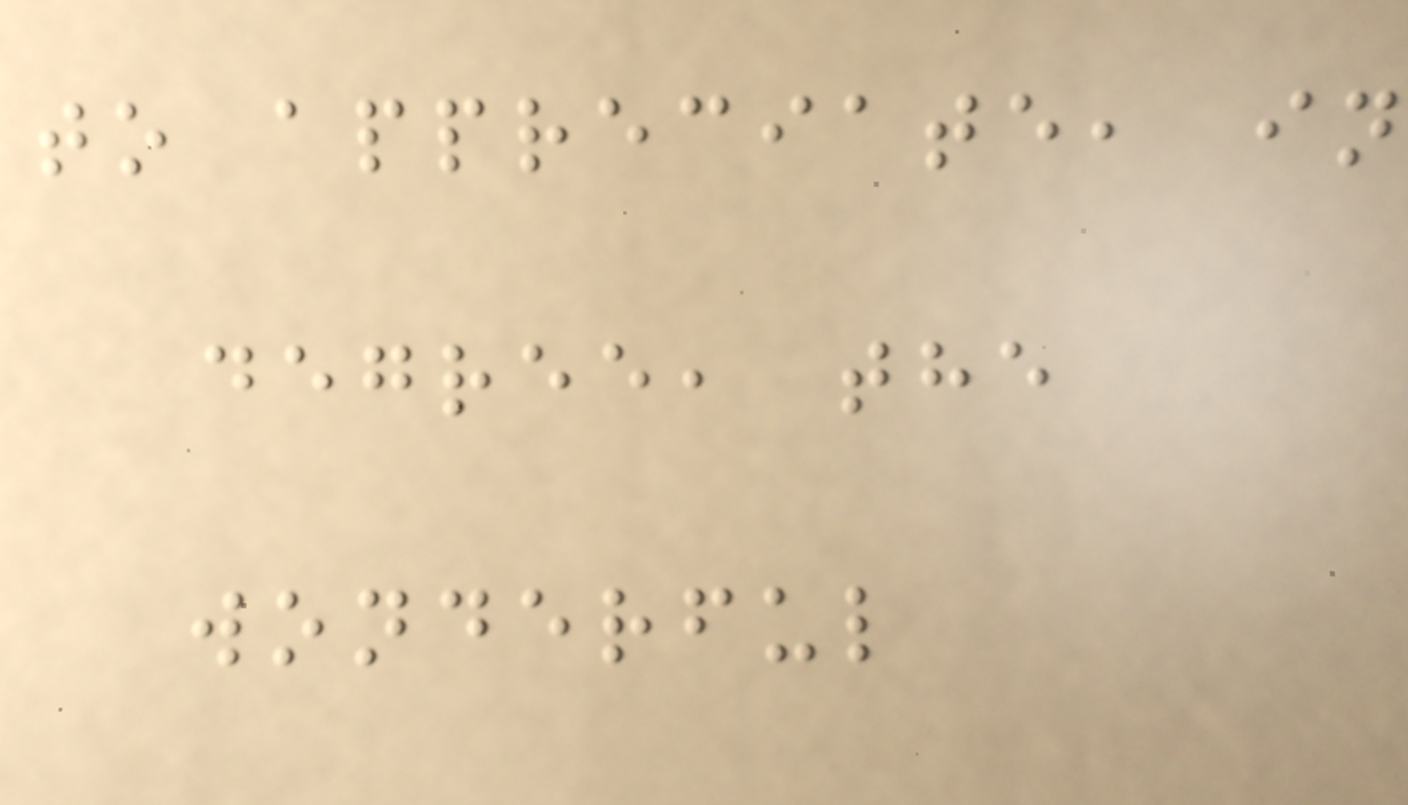to appreciate, in
degree, the
wonderful
